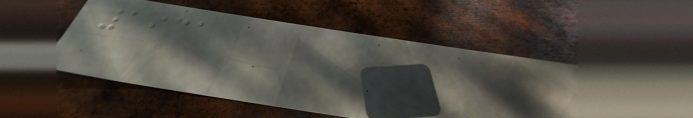1931
